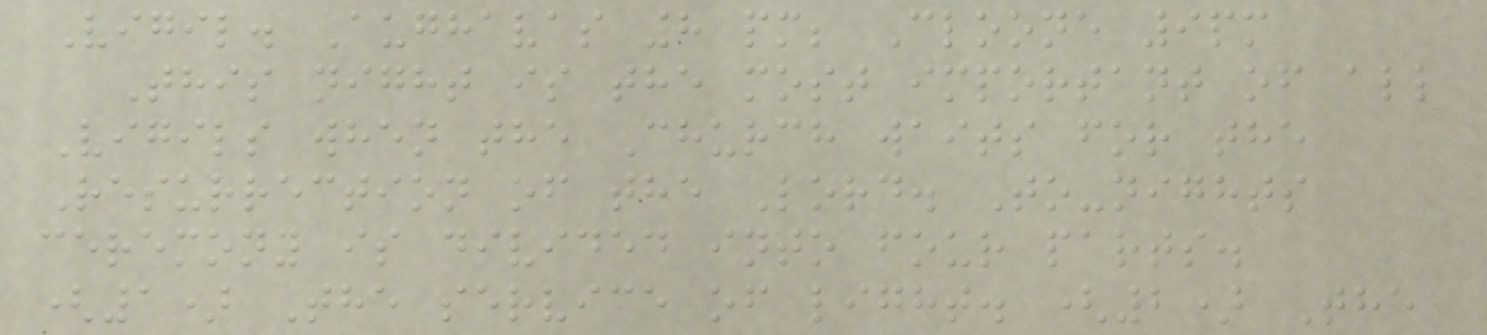Vigil. Aughavas 8 pm; Cloone 9pm
This night is the most important of all
Vigils when the Church waits for the
Resurrection of the Lord. To-nights
ceremony is divided into four parts.
(1) The service of light. (2) The
